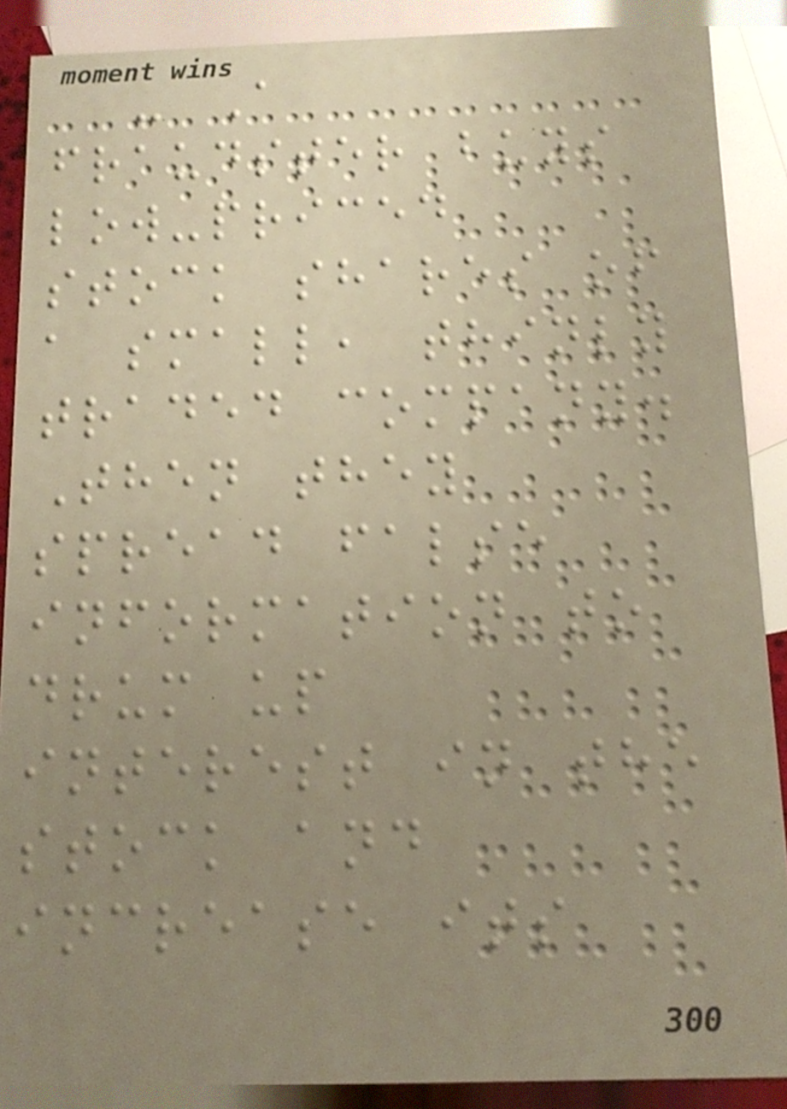- A
fraudster buys
low-priced
stock shares of
a small, thinly
traded company.
Then they
spread false
information to
drum up
interest in the
stock and
increase its
